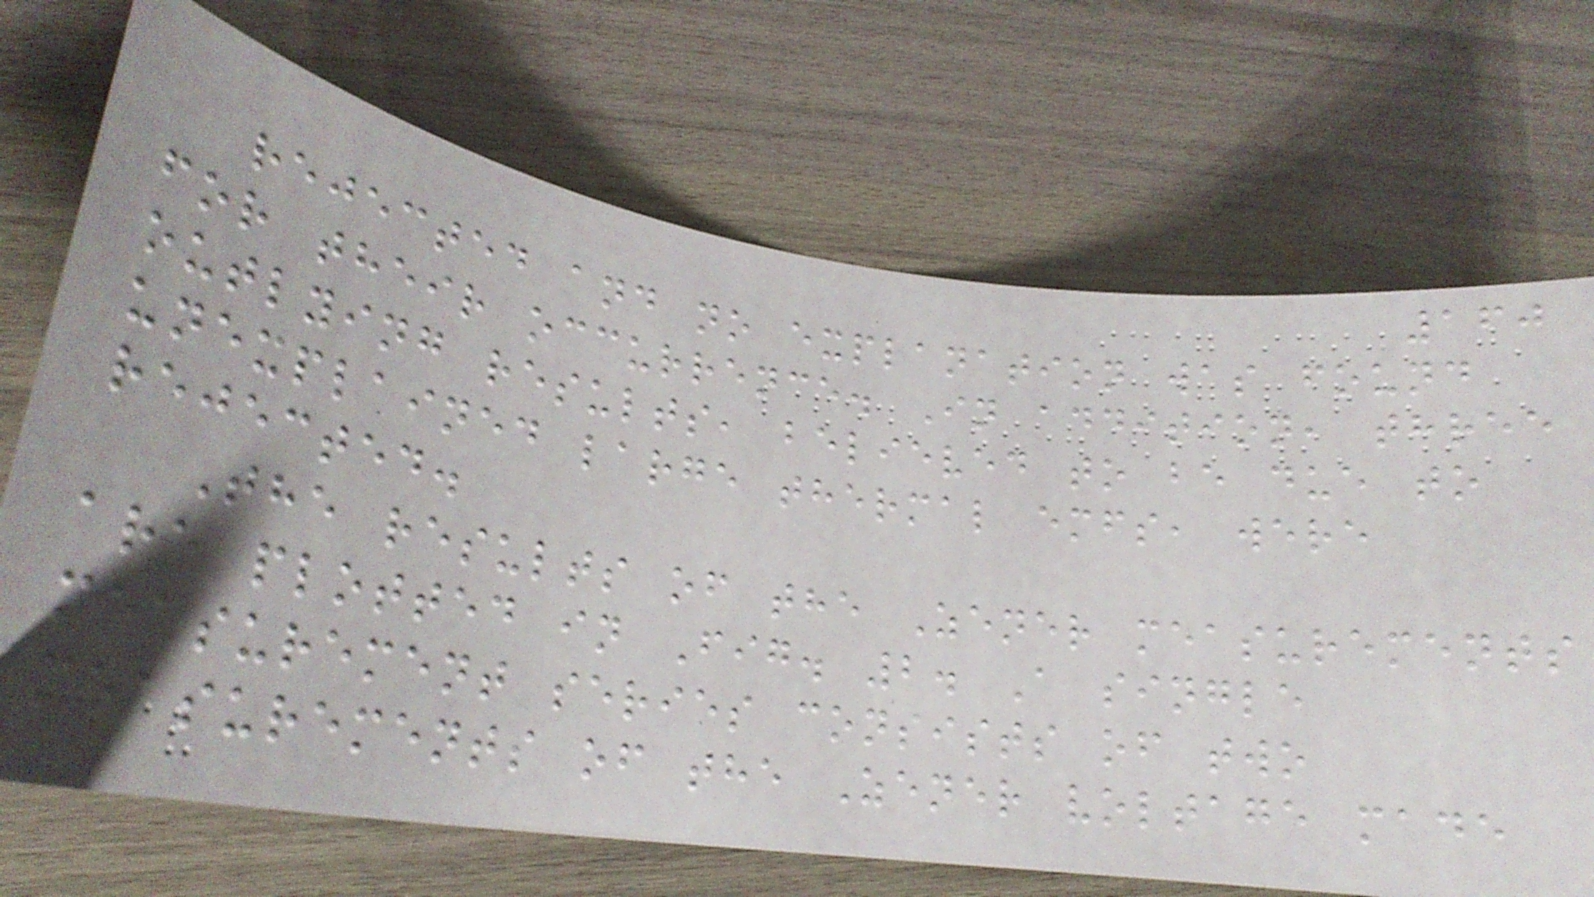160
rejected and no explanation was found
for their occurrence. In addition, three
outlying results, believed to be due to
unexplained large thermal emfs, were
rejected.
The results of the Zener measurements
are plotted in Fig. 2. A single
measurement series consists of two
measurements of the Zener voltage made
